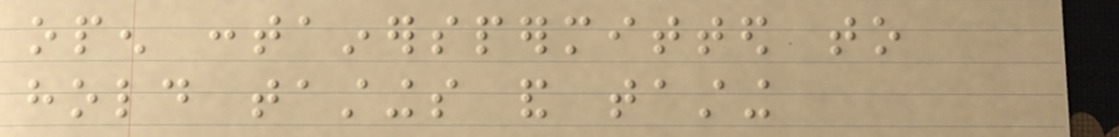open containerspermitted to
hold tastings and tasting
